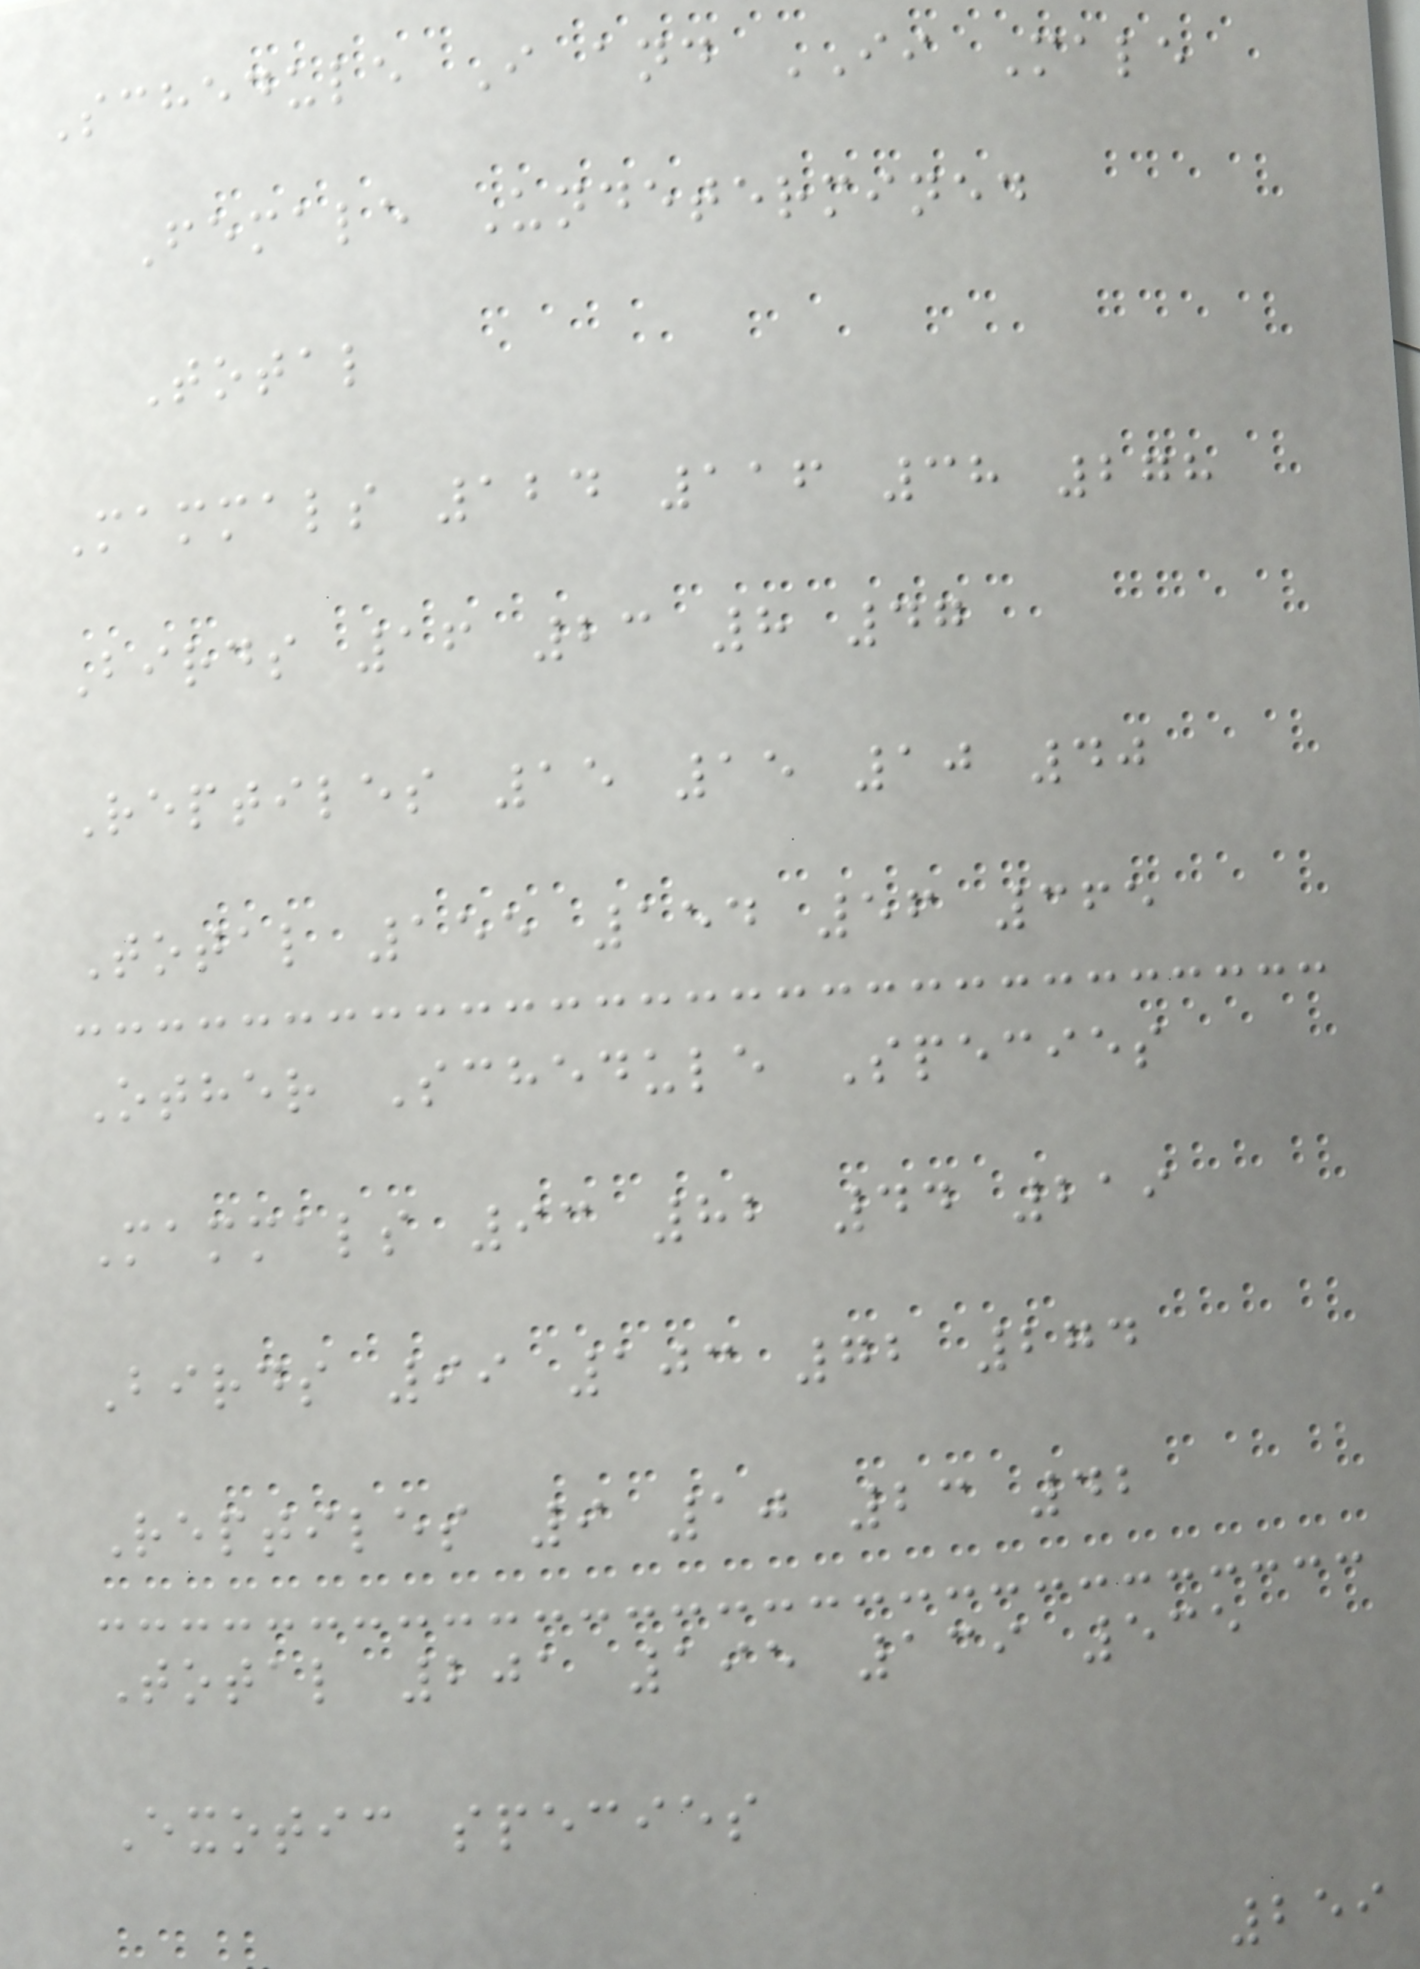Schedule I and II Male
Female Undetermined
Total
Mammals 124 116 38 278
Birds 16 23 8 47
Reptiles 15 15 10 40
Total 155 154 56 365
Other Schedule Species
Mammals 93 82 44 219
Birds 99 103 72 274
Reptiles 9 10 23 42
Total 201 195 139 535
Exotic species
259
